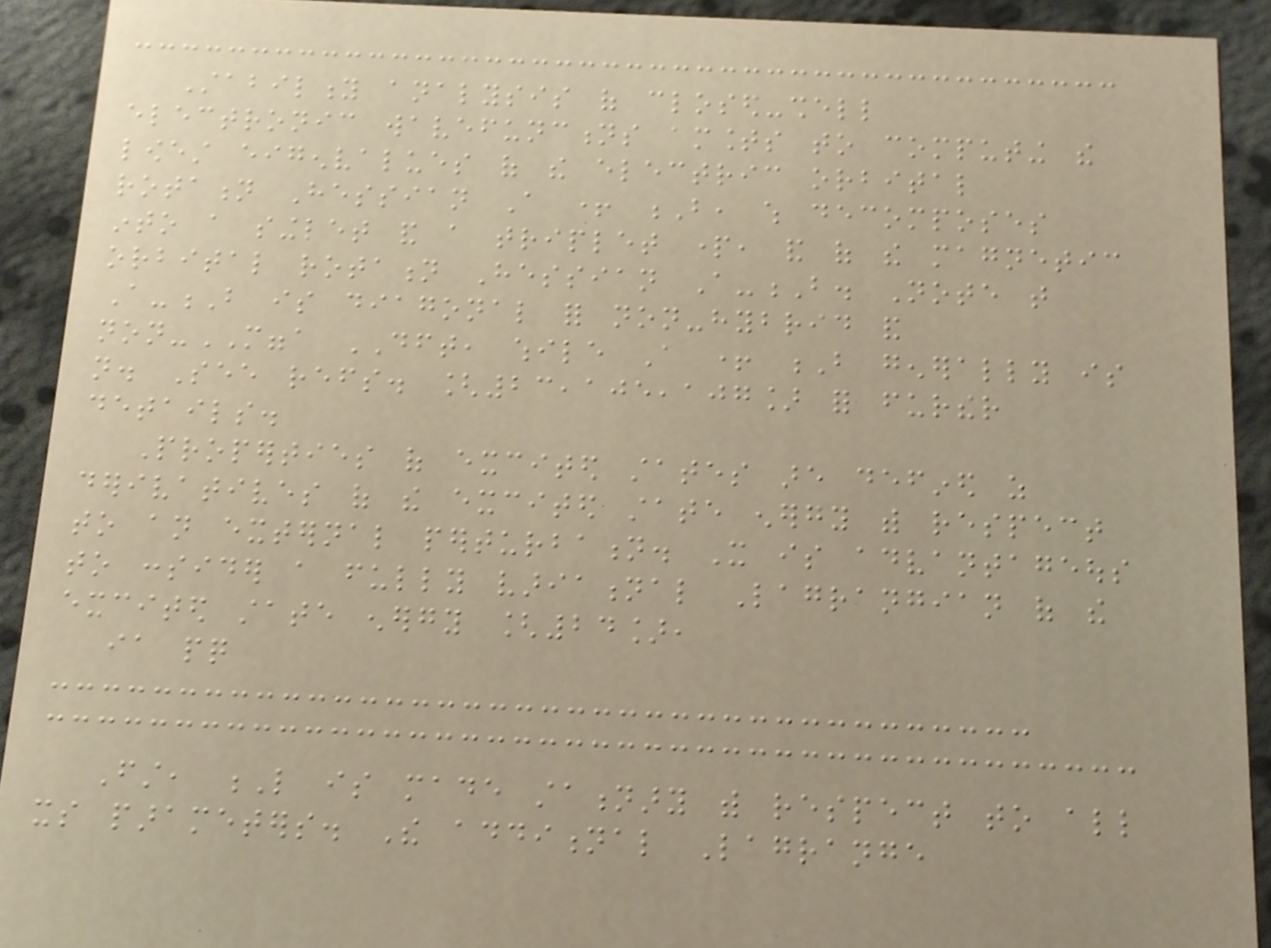Stability analysis of closed-shell
electronic wavefunctions amounts to computing the
lowest eigenvalues of the electric orbital
rotation Hessian A + B, which decomposes
into a singlet and a triplet part, and of the magnetic
orbital rotation Hessian A-B. Note that
A-B is diagonal for non-hybrid and
non-MGGA DFT, while A + B generally is
not. See refs. [23,105,107] for further
details.
Properties of excited states are defined as
derivatives of the excited state energy with respect
to an external perturbation. It is advantageous
to consider a fully variational Lagrangian of the
excited state energy [24],
ia pq
First, L is made stationary with respect to all
its parameters. The additional Lagrange
